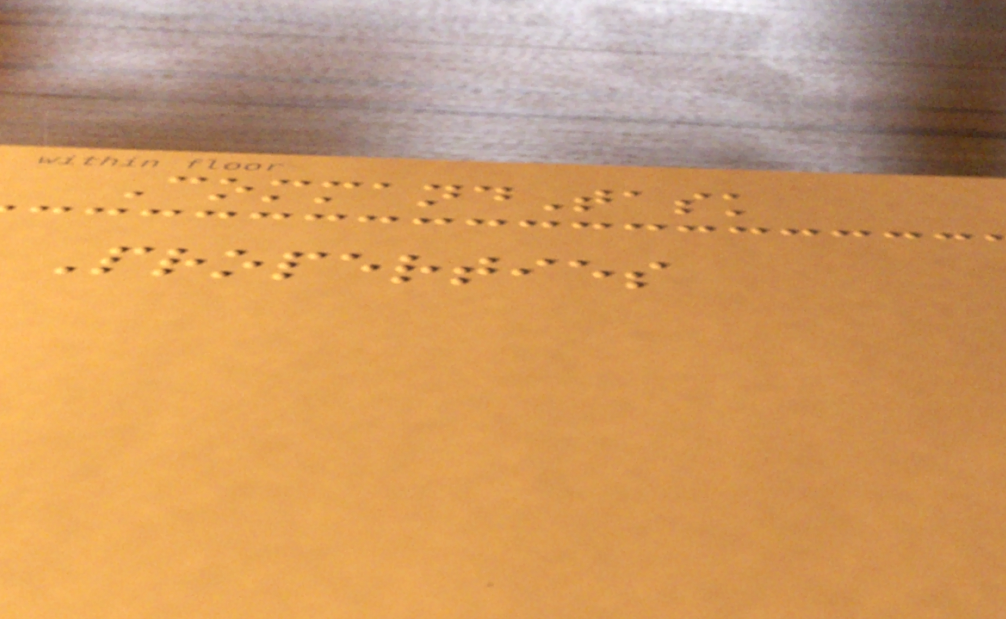CommandTask
Properties
